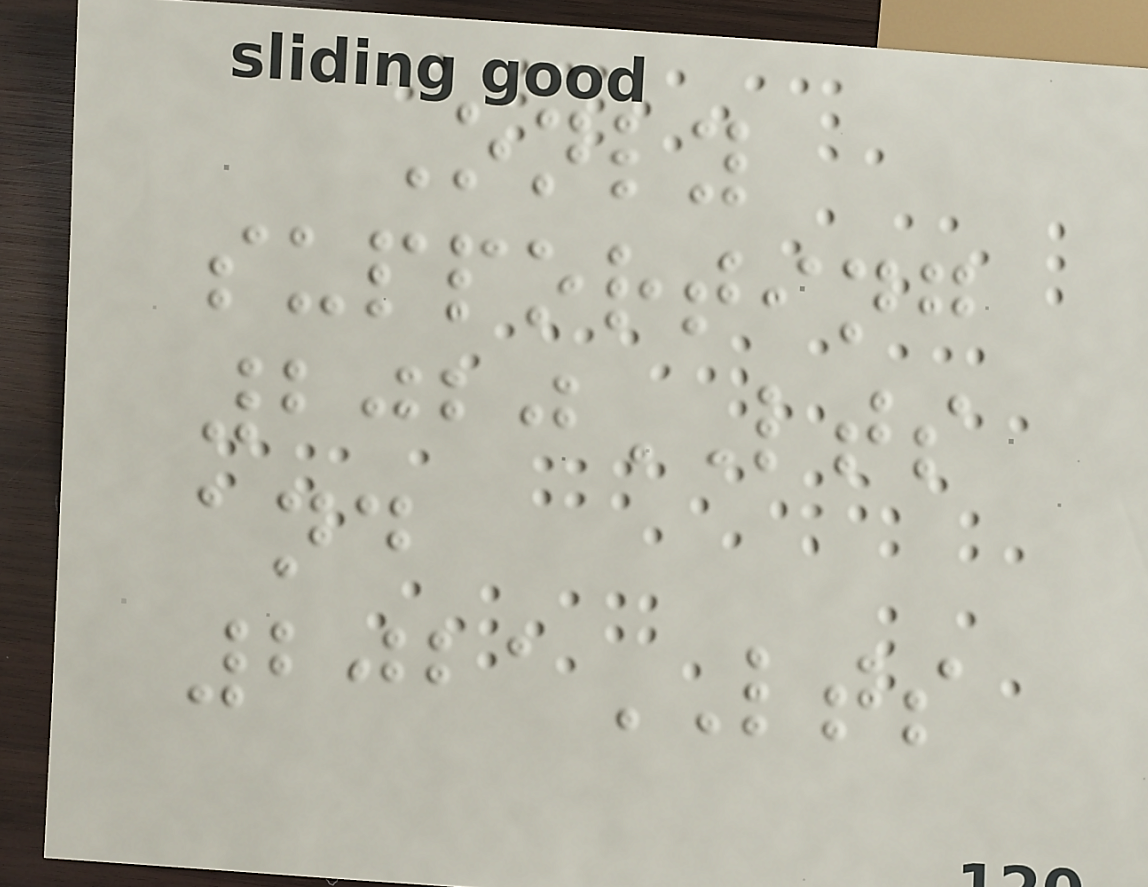Only
supporting
2020LTS
and
2021LTS
